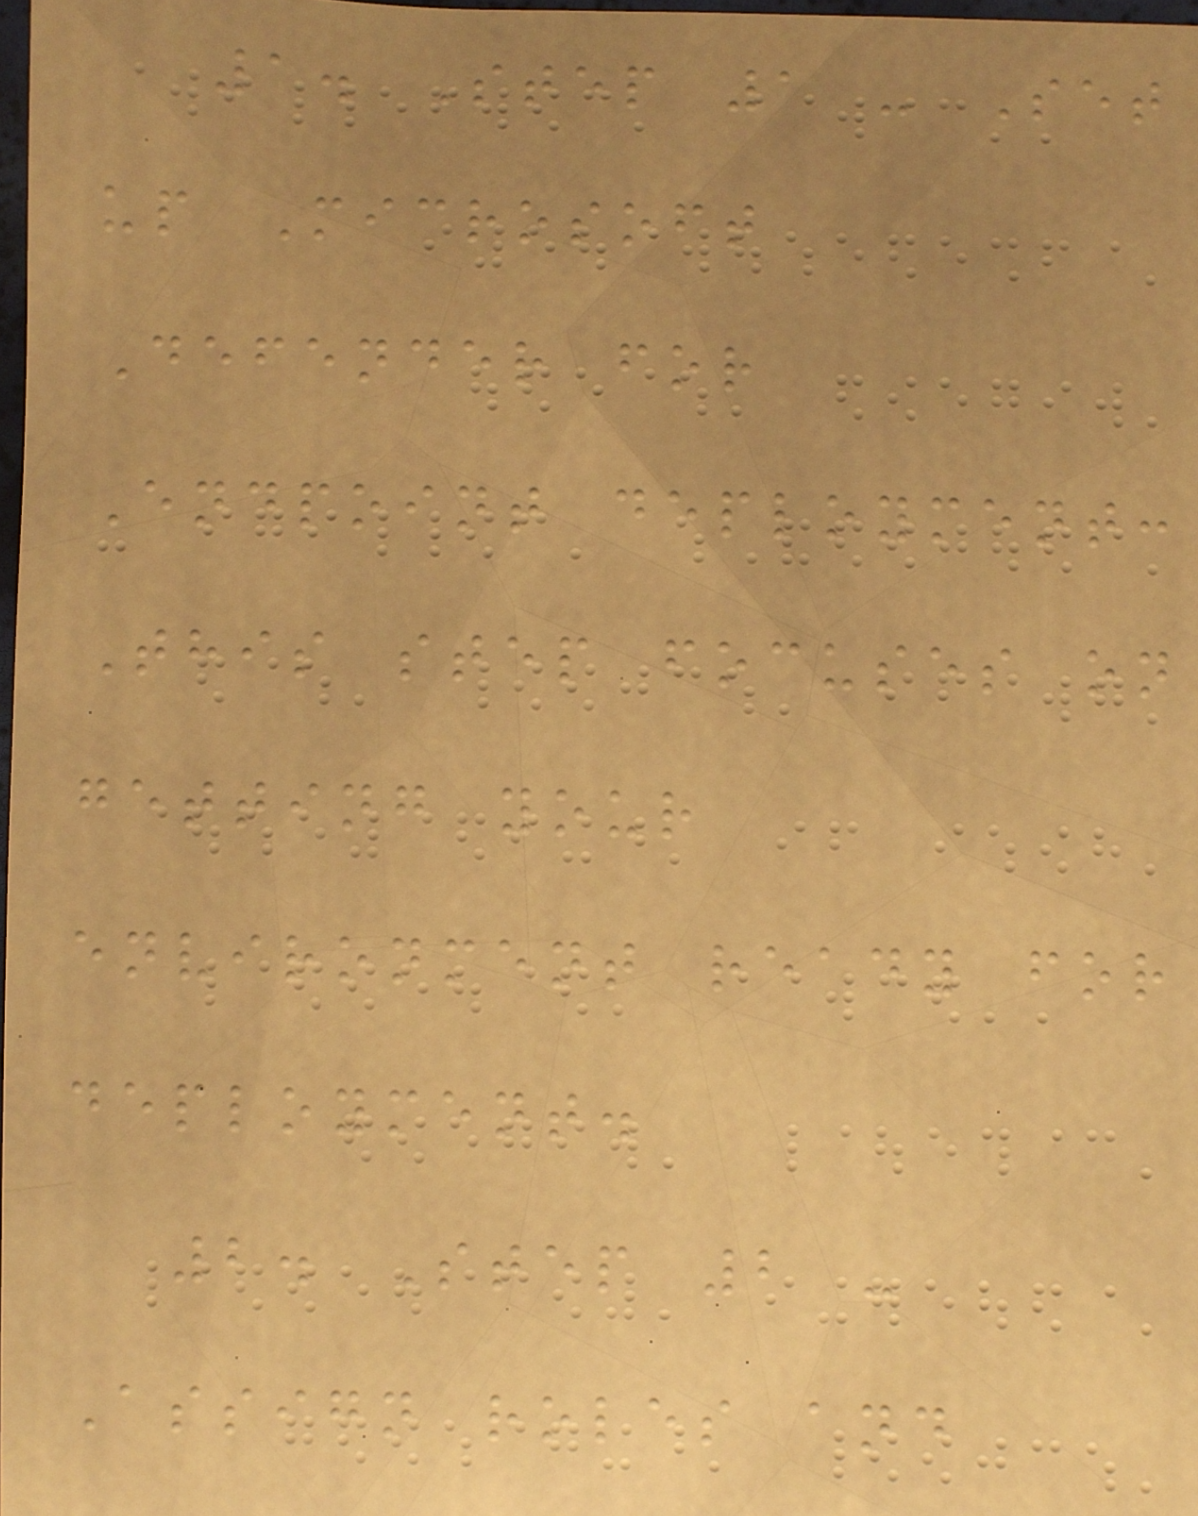1. Step 1 - Set
up Microsoft
Defender for
Endpoint deployment:
This step focuses on
getting your
environment ready for
deployment.
2. Step 2 -
Assign roles and
